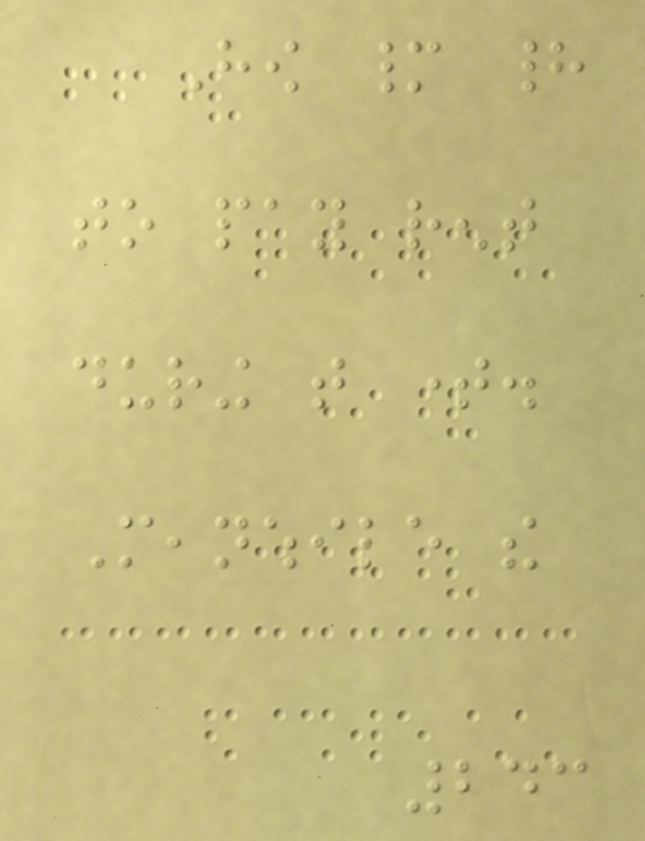How many had
to pay rent
during that time.
Meanwhile the
243
